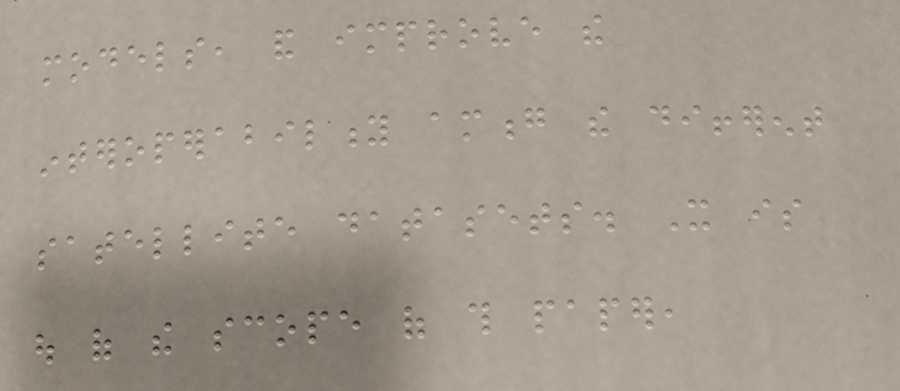models, and improve the
interoperability among the different
satellite datasets. It is
out of the scope of this paper,
